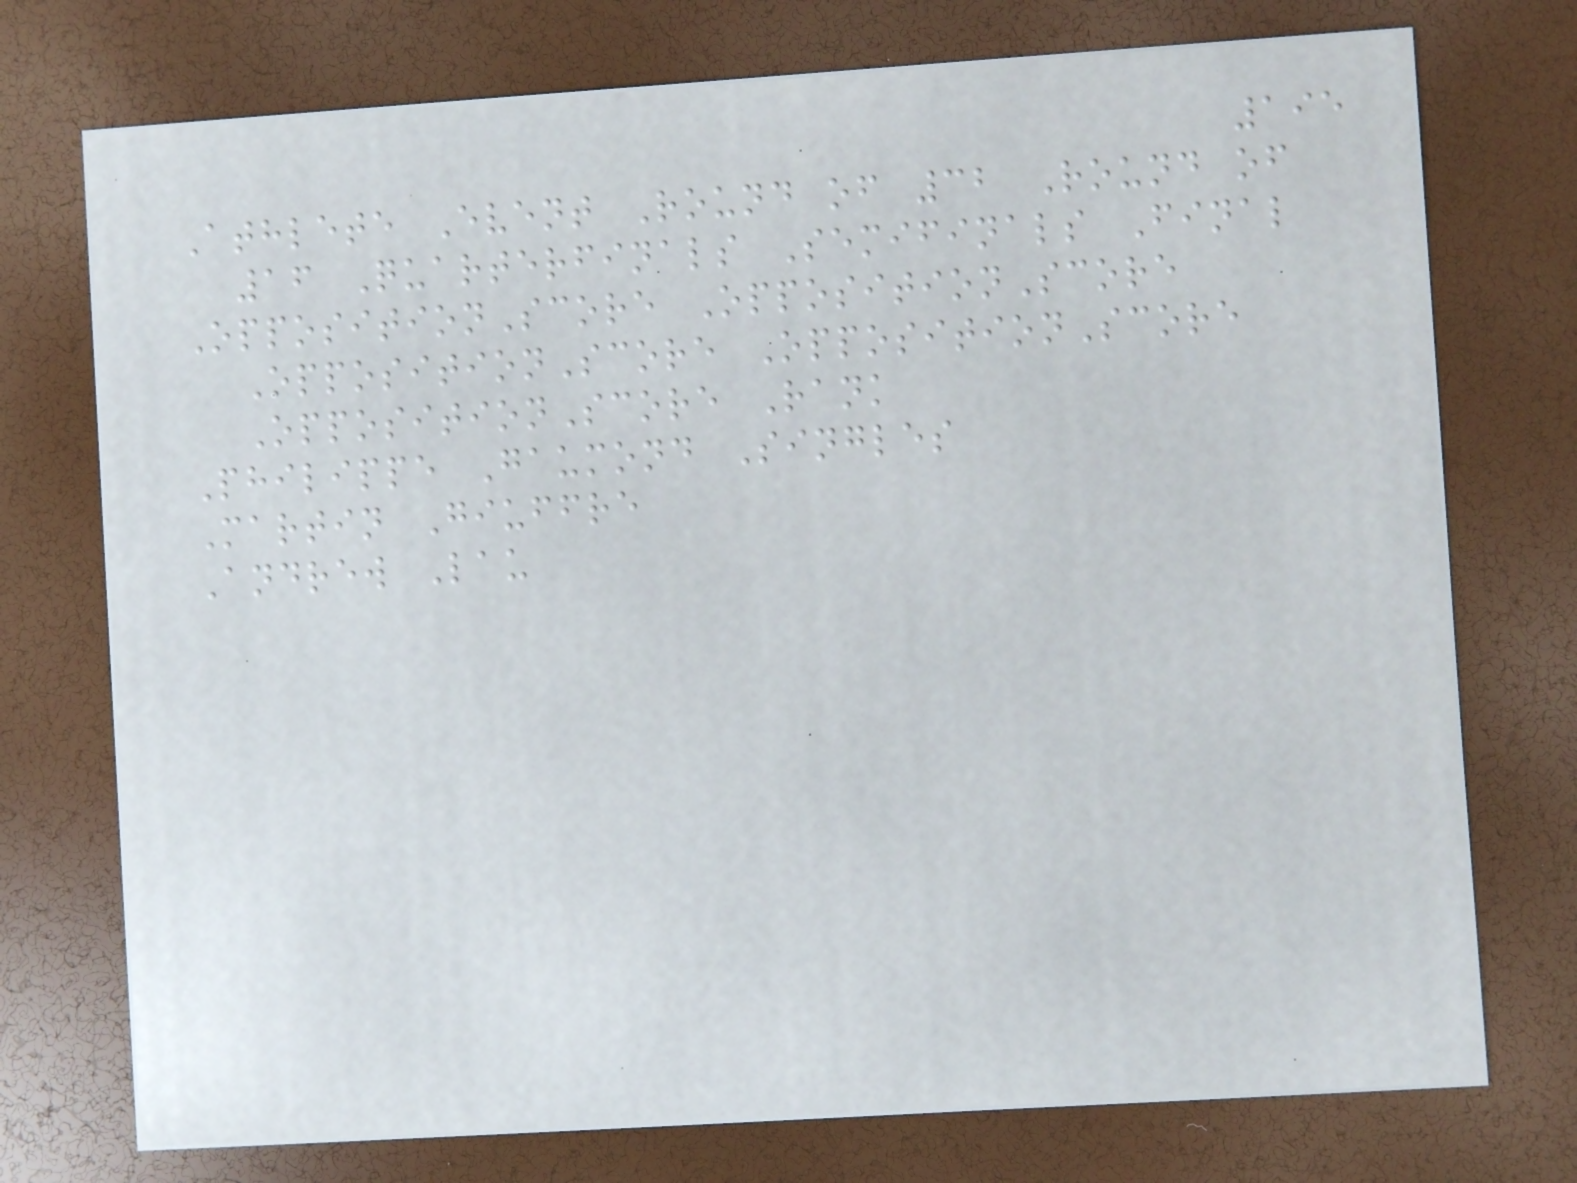195
Athlete Event Round of 32 Round of
16 Quarterfinals Semifinals Final
OppositionScore OppositionScore
OppositionScore OppositionScore
OppositionScore Rank
Philippe Gaumond Singles
Martin Giuffre
Andrew Lau
